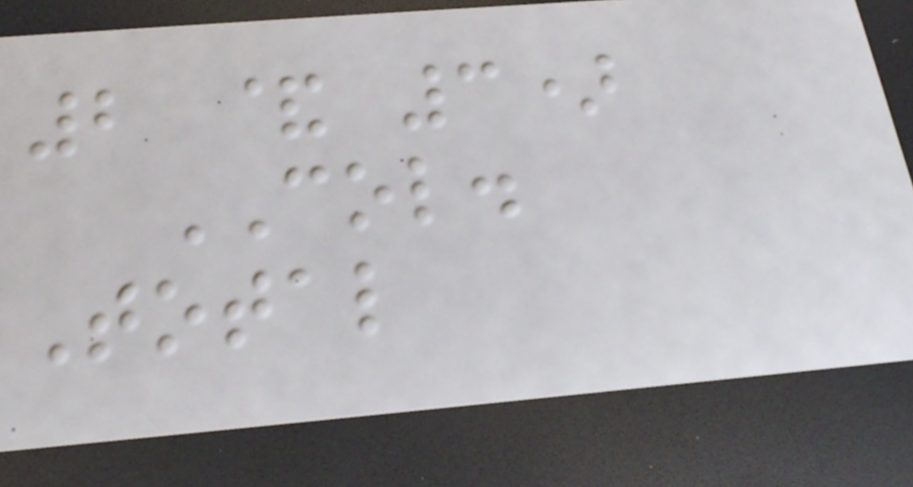2 & 3)
COL.
Total
